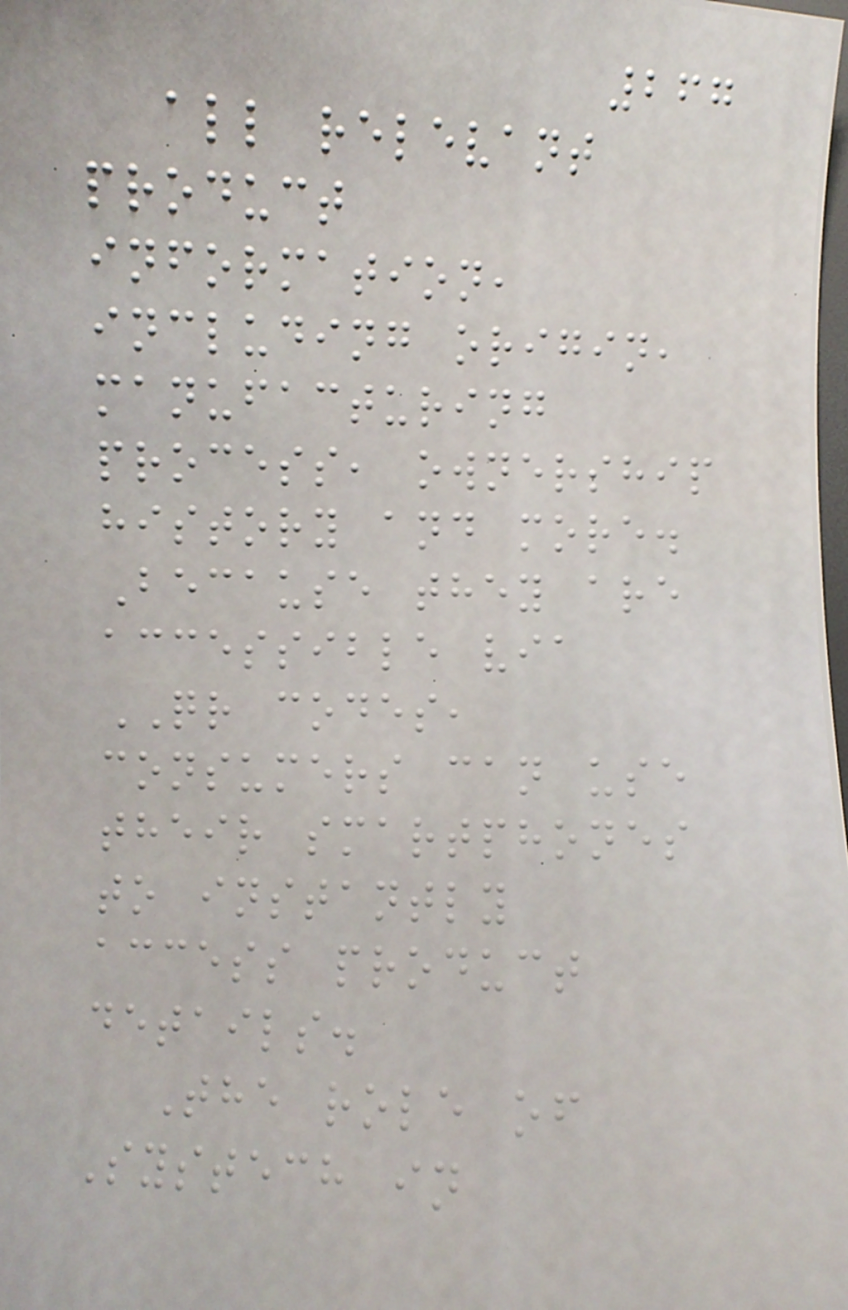267
all relevant
product
information,
including origin,
manufacturing
process, ownership
history and more.
Because they are
accessible via
QR codes,
consumers can use
their smartphones
to instantly
access product
details.
The role of
Systech in
